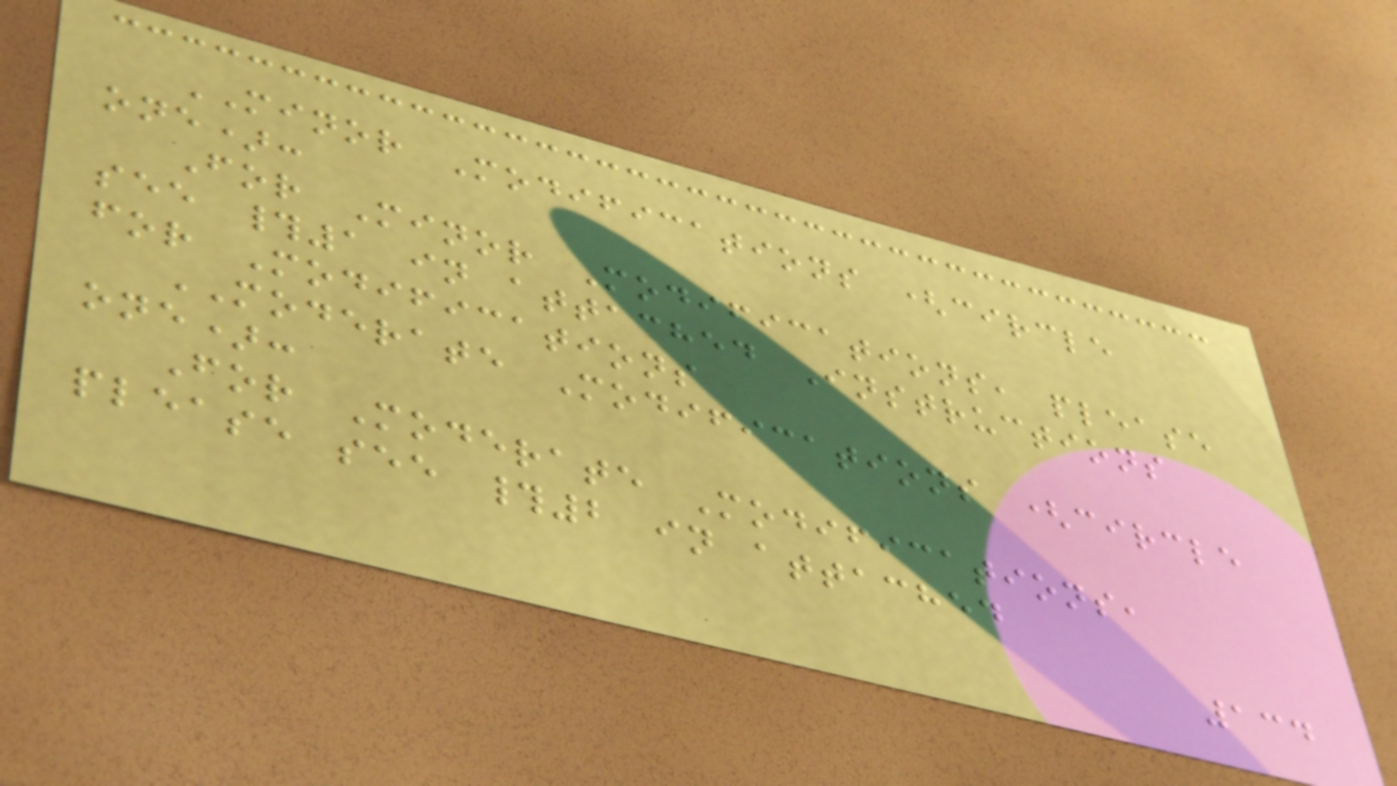MINOR Modifications (circle
one):
For Minor Modifications, please
see #1 in attached Instructions
for Modifications
MODERATE Modifications (circle
one):
For Moderate Modifications,
please see #2 in attached
134
